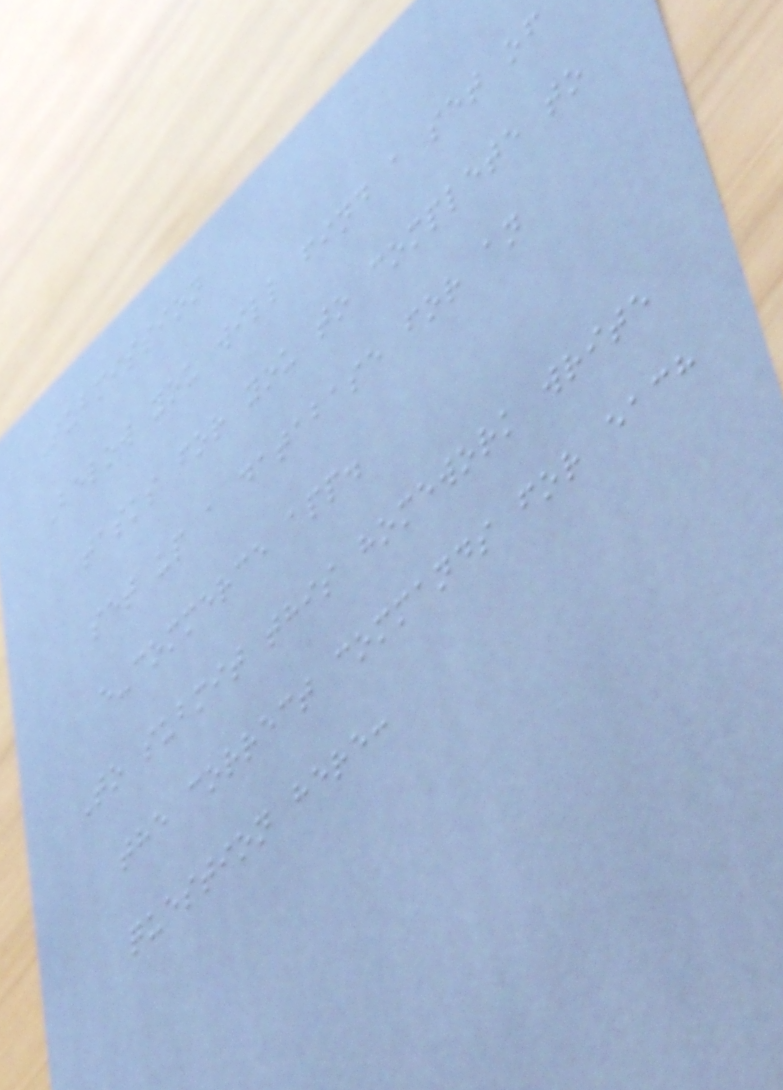Submission
Below you will find a set of
tasks for you to complete to
set up a database for an
e-commerce app.
To submit this homework write
the correct commands for each
question here:
